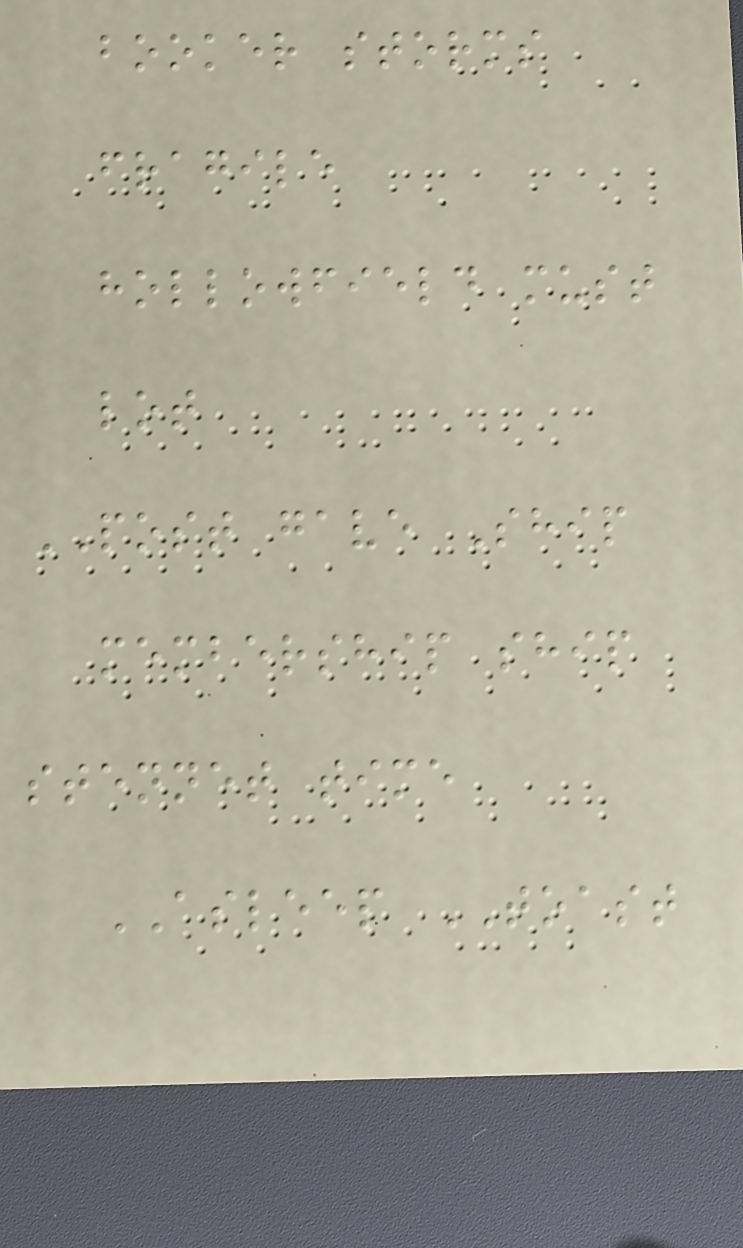booker storms
fragile
hollowfield must
lot
POST gave Ship
membership ship
stennet time
ASLEEP TOAST
